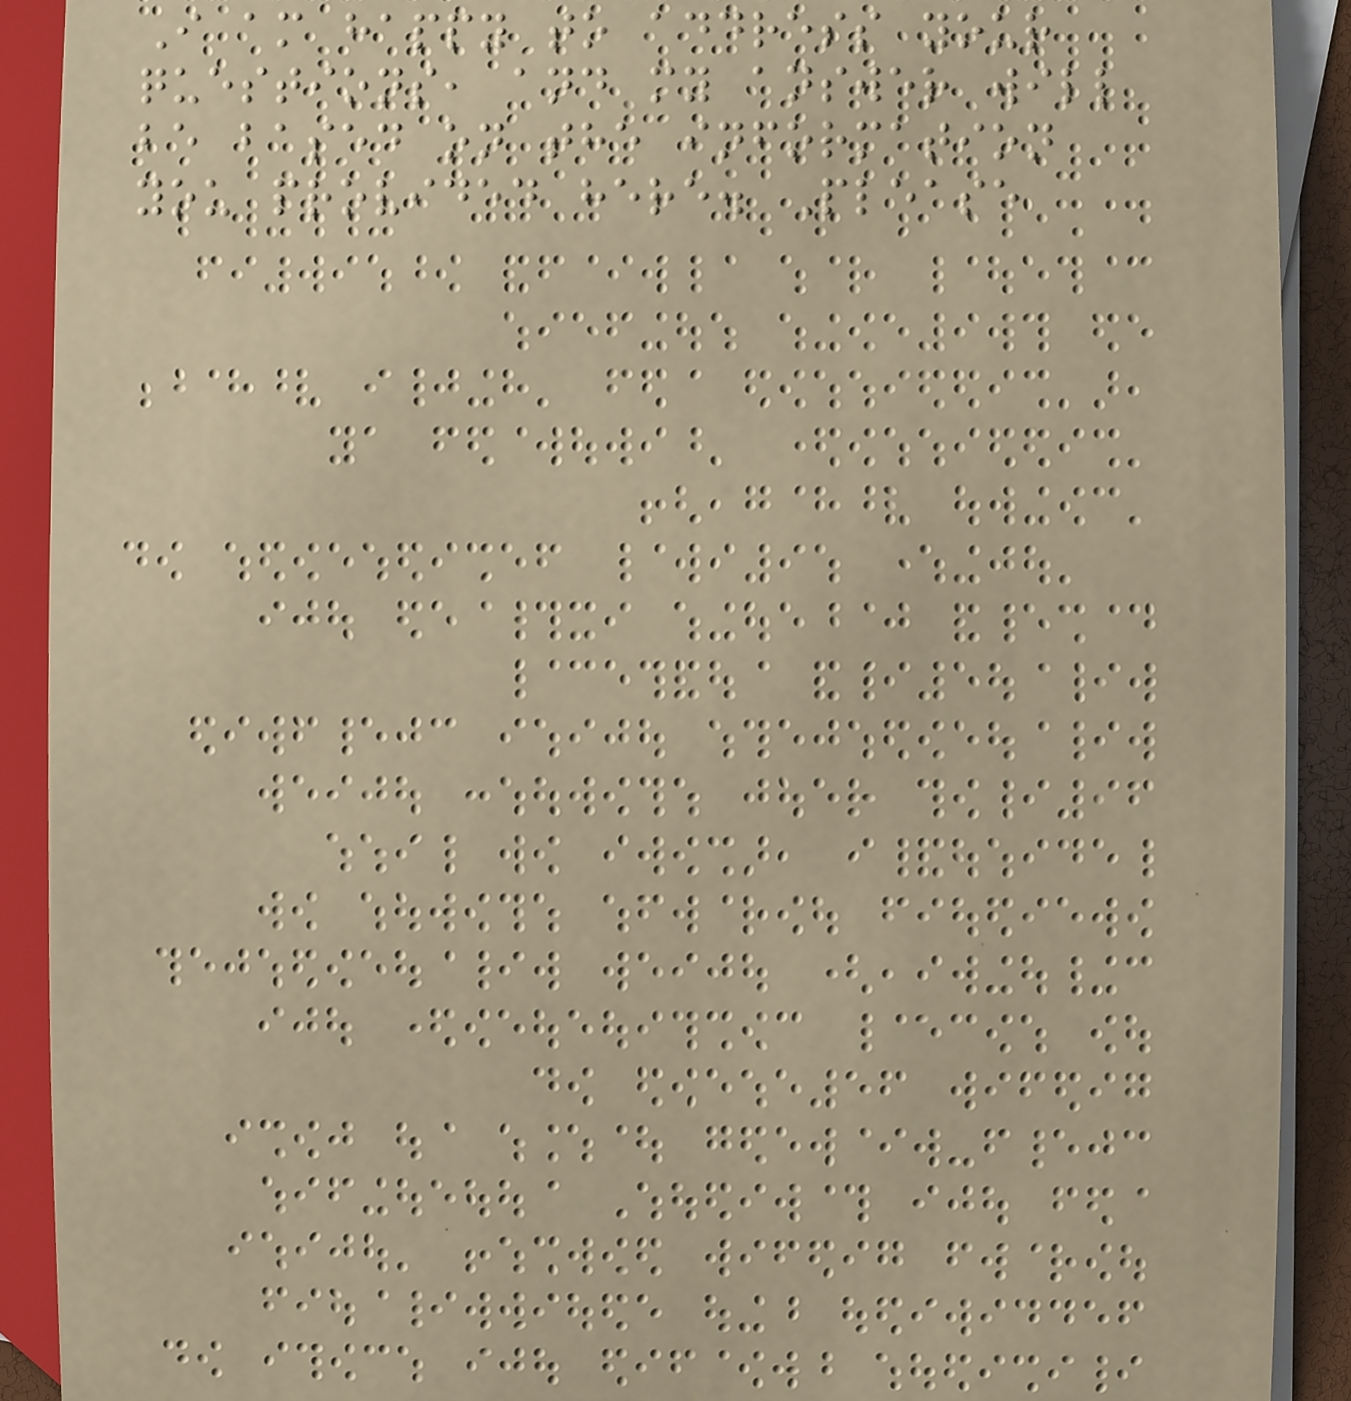I am happy to address your
questions, and my answer will
be based on the information
you provided here. Please
